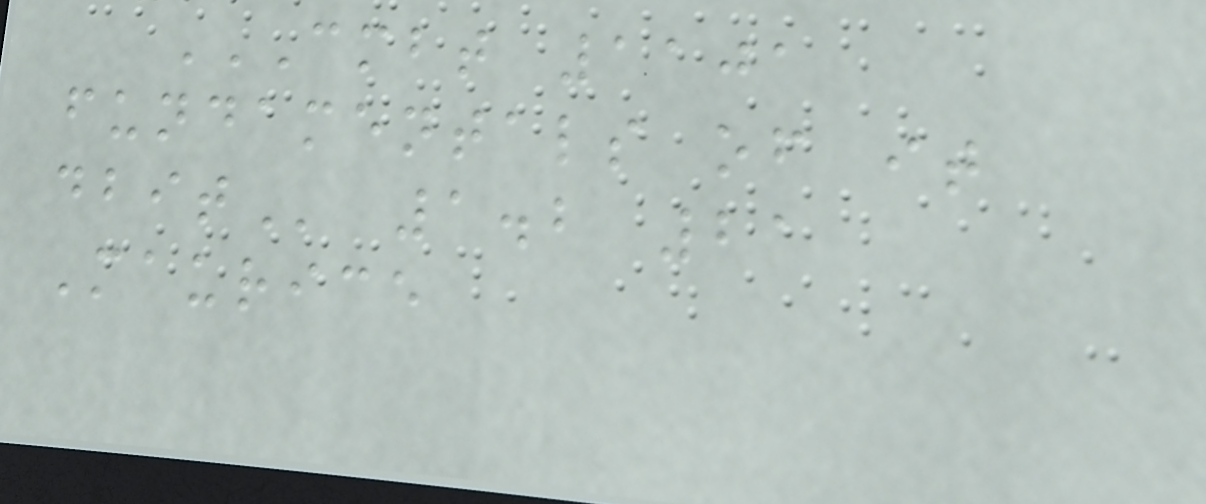CMBT 1101
FUNDAMENTALS OF IT
DBIT 1.2 21
Maurice
